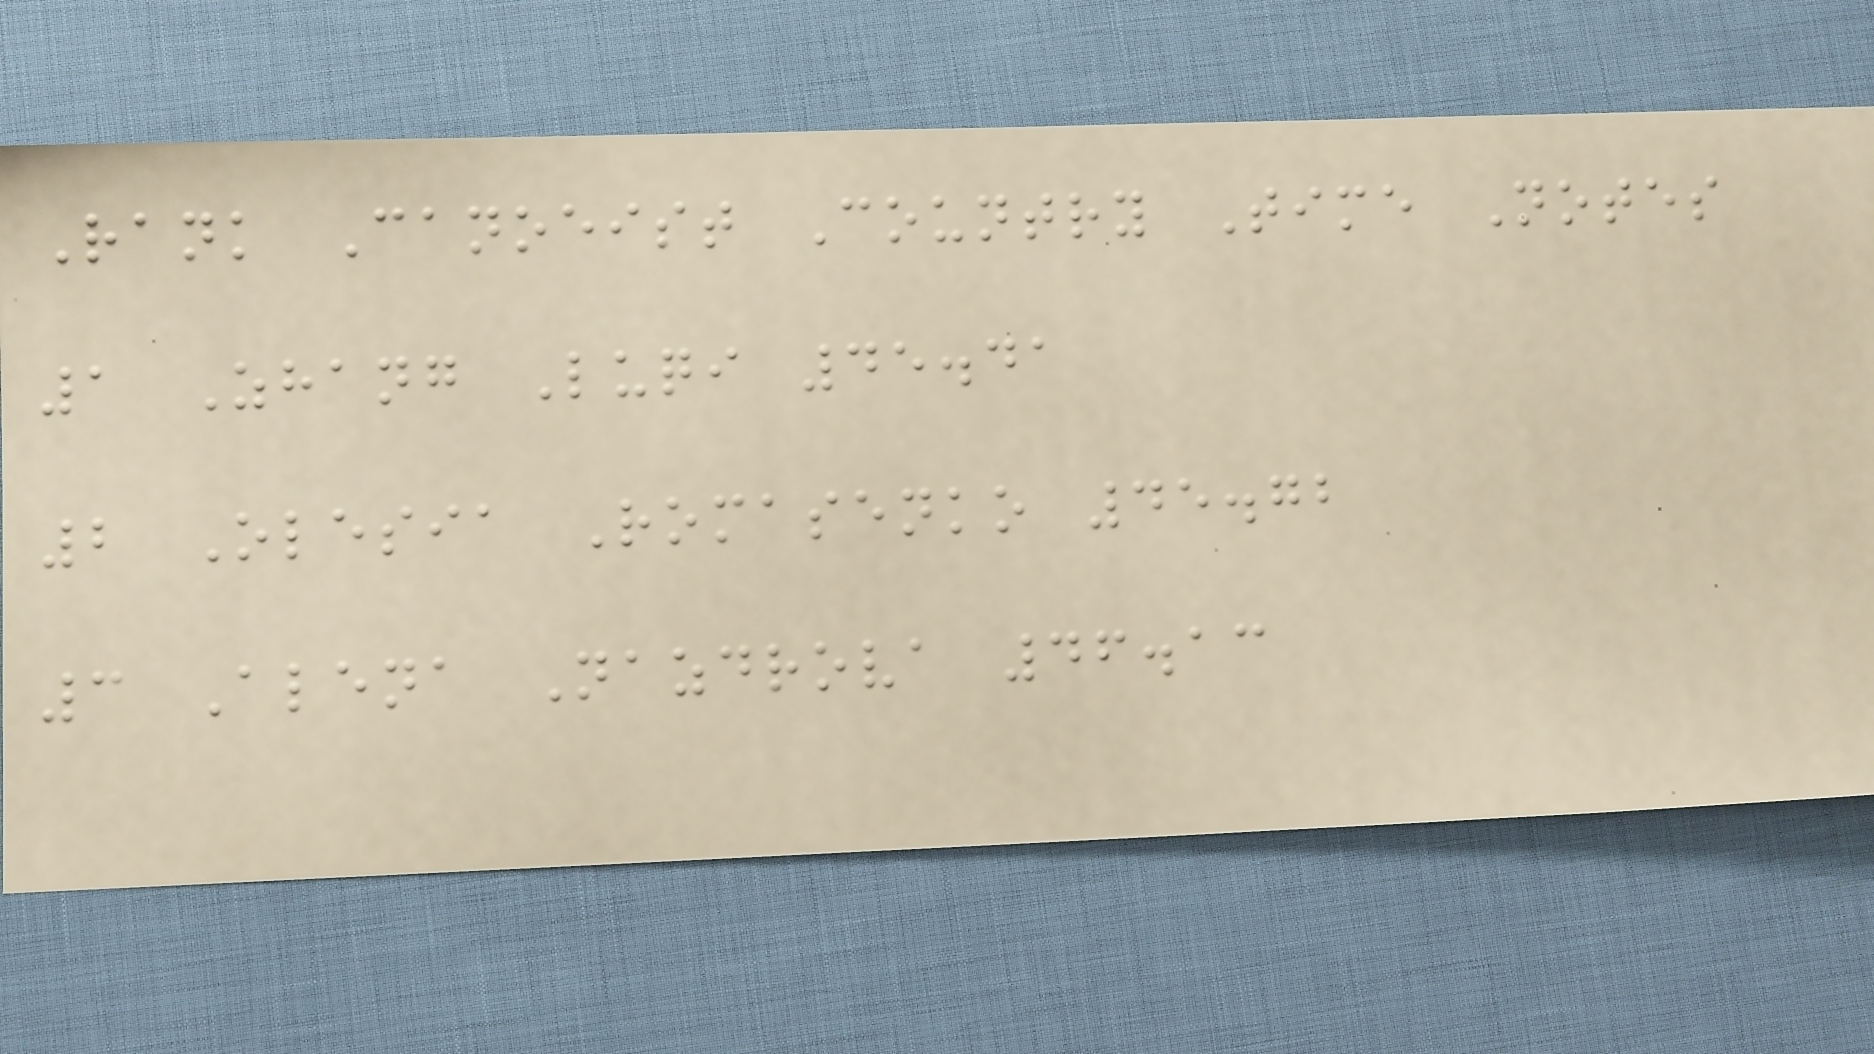Rank Canoeist Country Time Notes
1 Zhang Luqi 45.41
2 Olesia Romasenko 45.72
3 Alena Nazdrova 46.13
